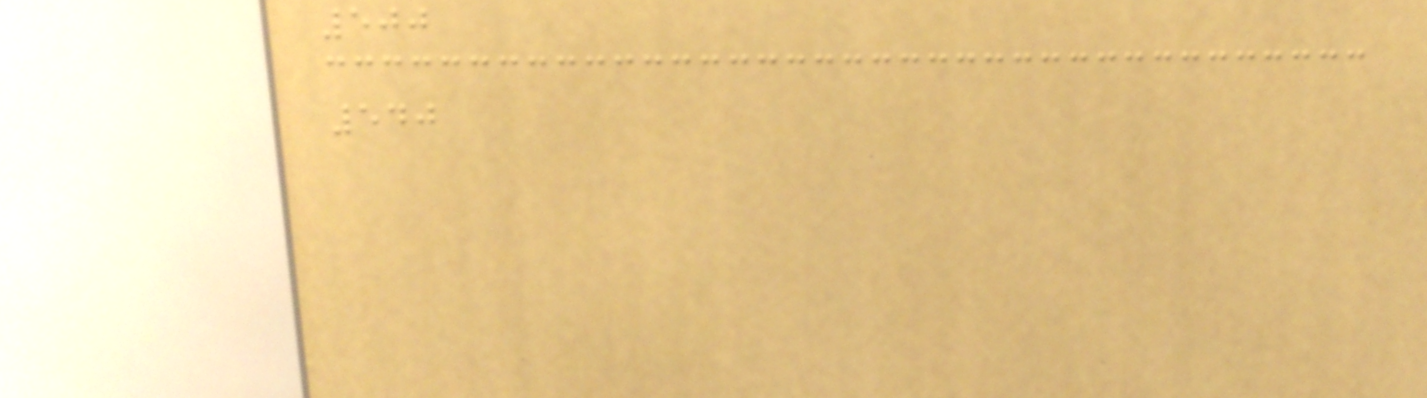500
540
